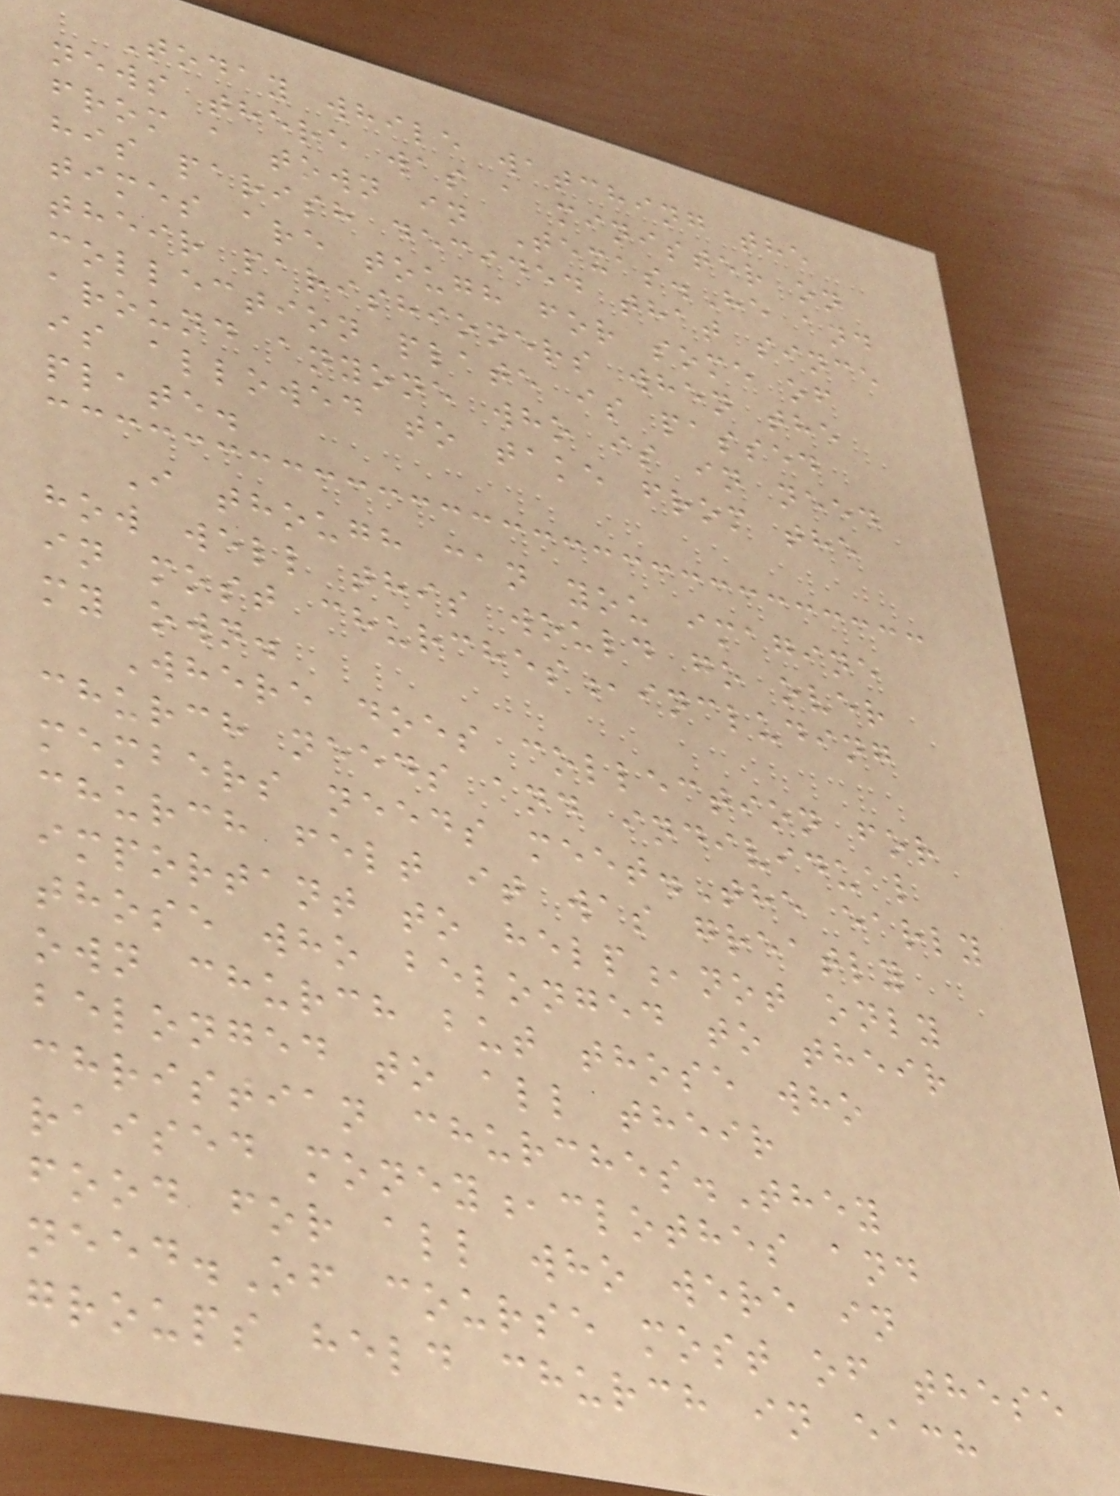Today while watching the
news there was a minister on
from a town in Texas.He and
his parish decided that since
times are tough for some of
their parishioners when the
collection plate is passed
around anyone who is in need
is allowed to take from the
plate.
I though can you imagine
how well this would go over
in most churches,including
my own.
Where does collection for
church needs and individual
members needs meet.The early
church felt it was greatly
important to help,not only
those who belonged to their
own church but those who
belonged to all their
christian churches.They
raised money,clothes and
food for all who were in
need.Of course most of these
groups held church in each
